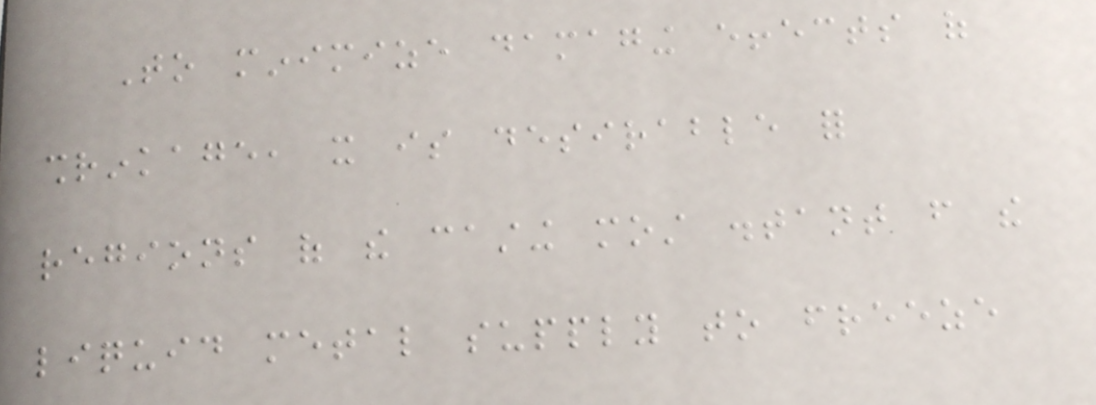To minimize damaging effects of
shrinkage, it is desirable for
regions of the casting most distant from the
liquid metal supply to freeze
